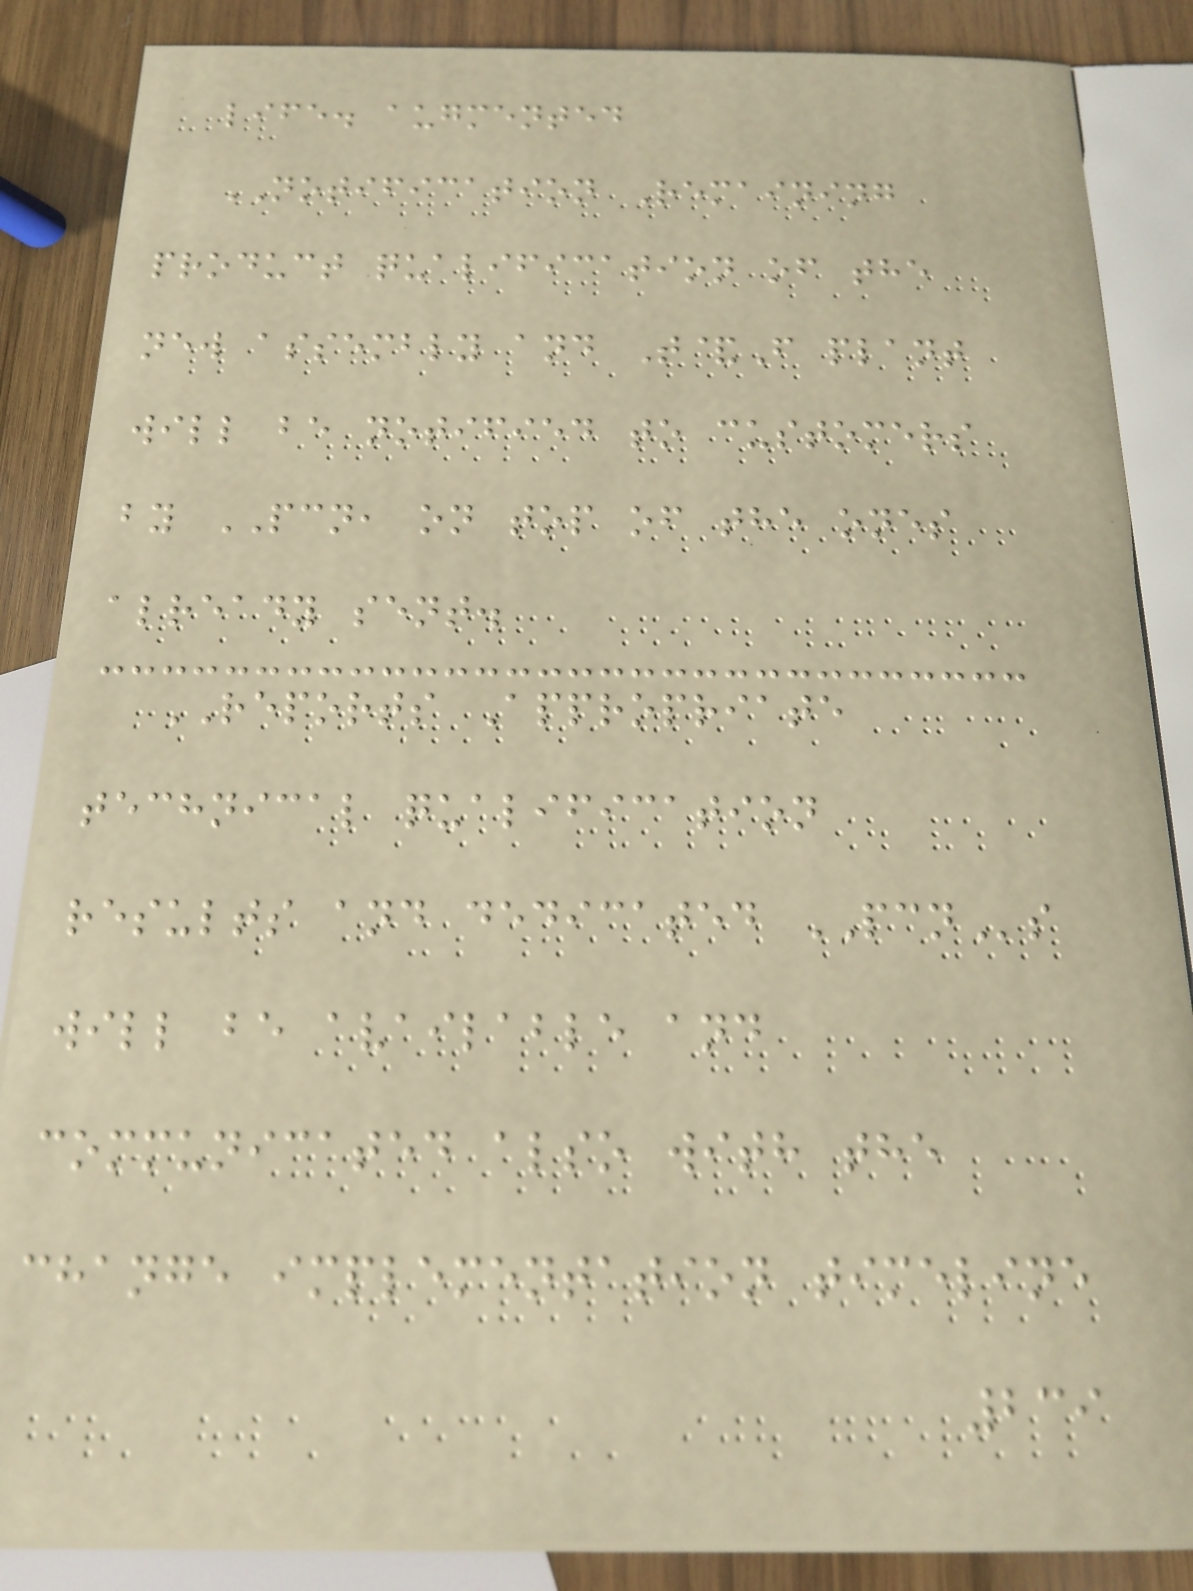life. augmented
NOTIFICATION Remaining
product qualification of the
new assembly and T&F plant
will be notified to customers
by PCN, on top of the ones
already sent.
REPORTS Appropriate
technical qualification
results and dedicated PCNs
will be available and
communicated also with the
change implementation timeline
239
